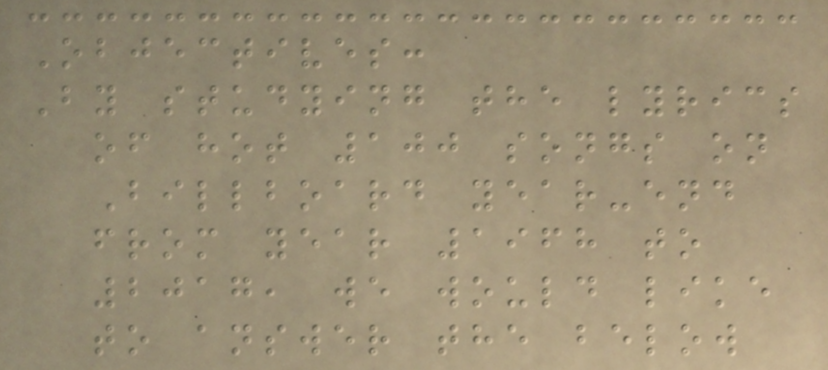Objectives:
By studying the lyrics
of hot 100 songs on
Billboard year-end
from year 1968 to
2017, we would like
to answer the below
